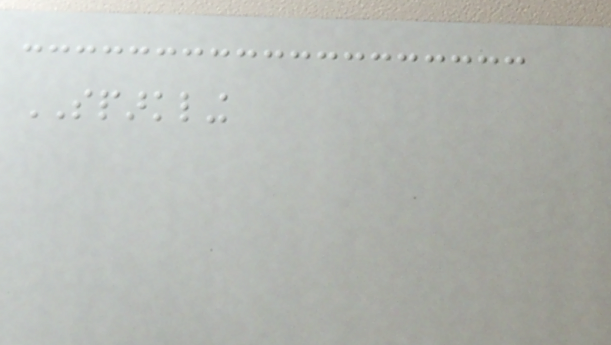SPARKLING
